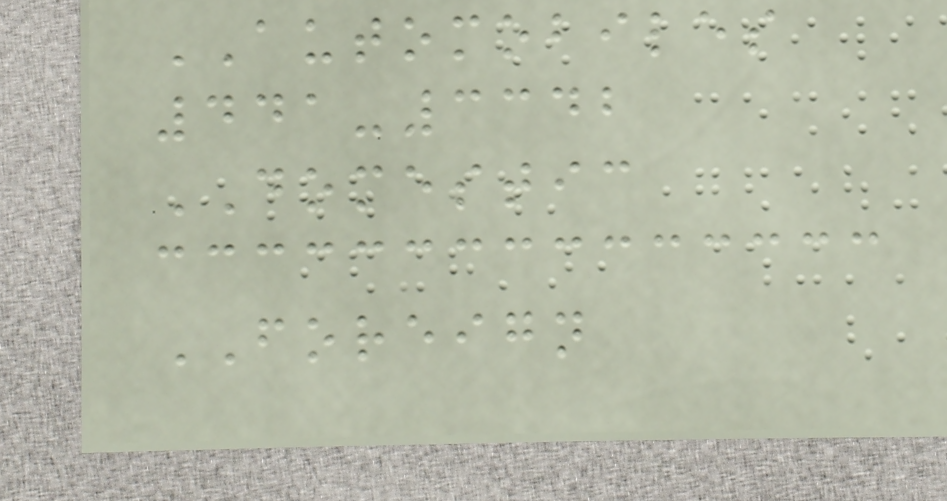AUTOMOBILES
441-3342
DOMESTIC
FOREIGN
